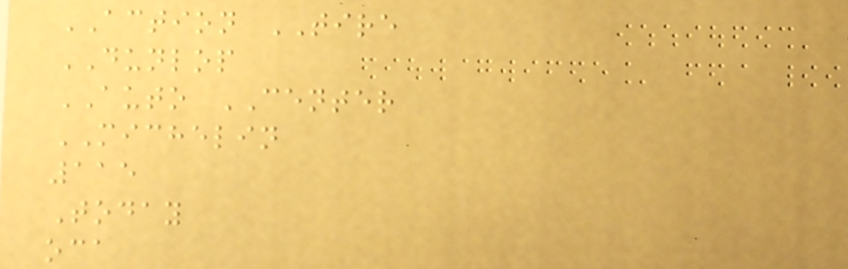ACTION TIRE
DUNLOP
AUTO CENTER
MICHELIN
115
Today
oca
